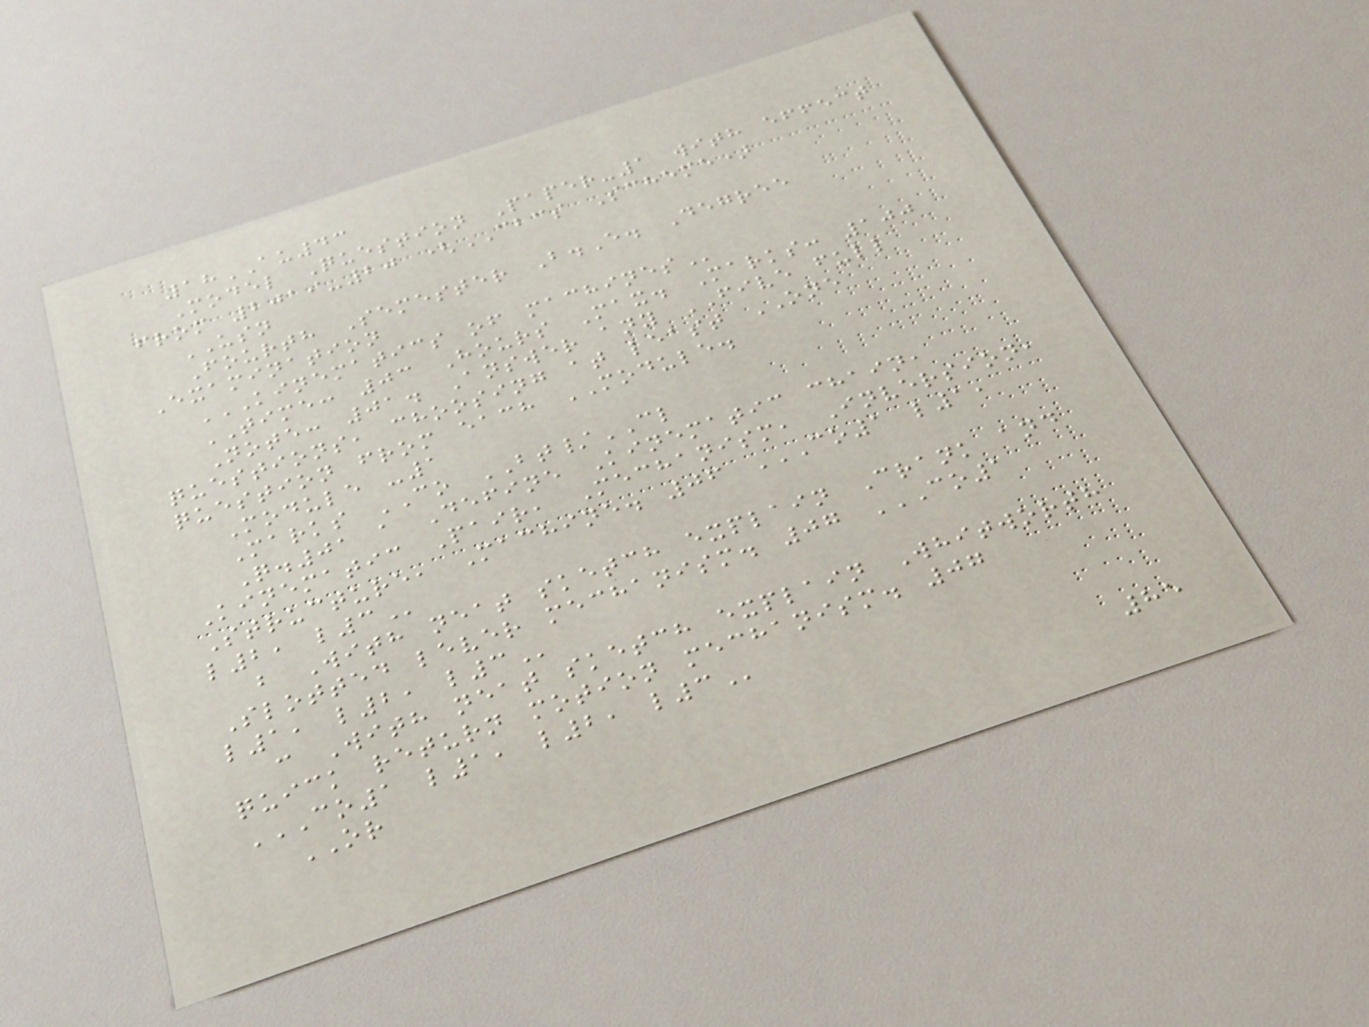18AU43
Model Question Paper-1 with effect
from 2019-20 (CBCS Scheme)
USN
Fourth Semester B.E. Degree
Examination
KINEMATICS OF MACHINES
TIME: 03 Hours Max. Marks: 100
Note: 01. Answer any FIVE full
questions, choosing at least ONE
question from each MODULE.
Module -1
Marks CO BT/CL
Q.01 a Define Kinematic chain,
Kinematic Pair, Mechanism, Inversion,
Structure, Machine. 06 CO1 L1,
L2, L3
b With neat sketch explain Crank and
Slotted lever mechanism. 07 CO1
L1, L2, L3
c With neat sketch explain Whitworth
quick return motion mechanism. 07
CO1 L1, L2, L3
OR
85
